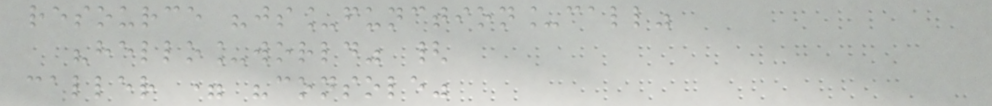resource "js_function_call"
"hello_world" {
caller = "console"
